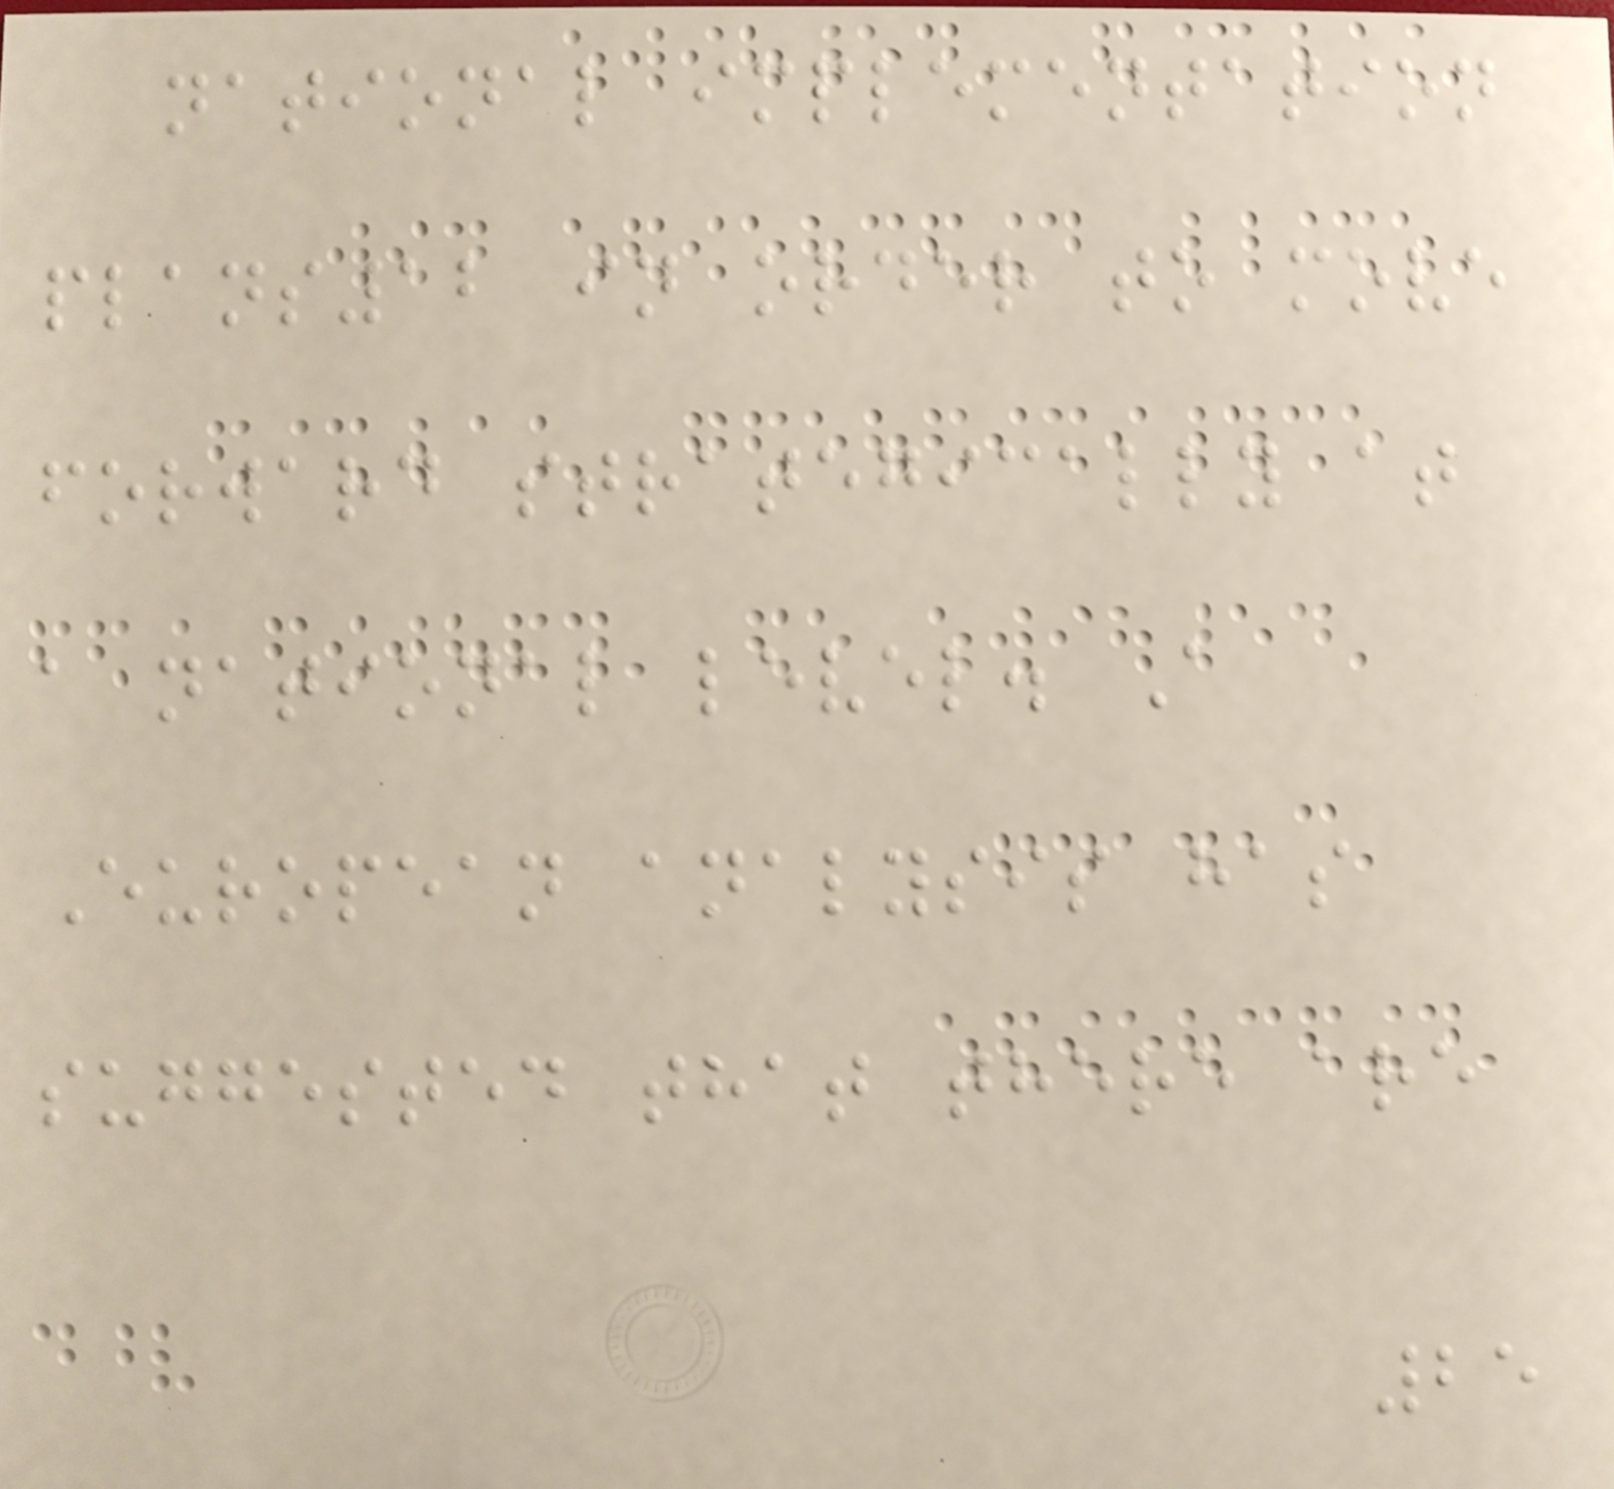national implementation
plans12 in order to move
forward strategically at
a national level. A
European analysis has
suggested that there are
25
